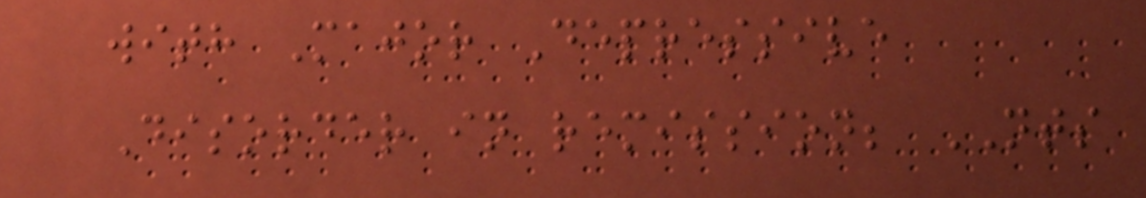with Major Depressive
Disorder in remission; NTS
